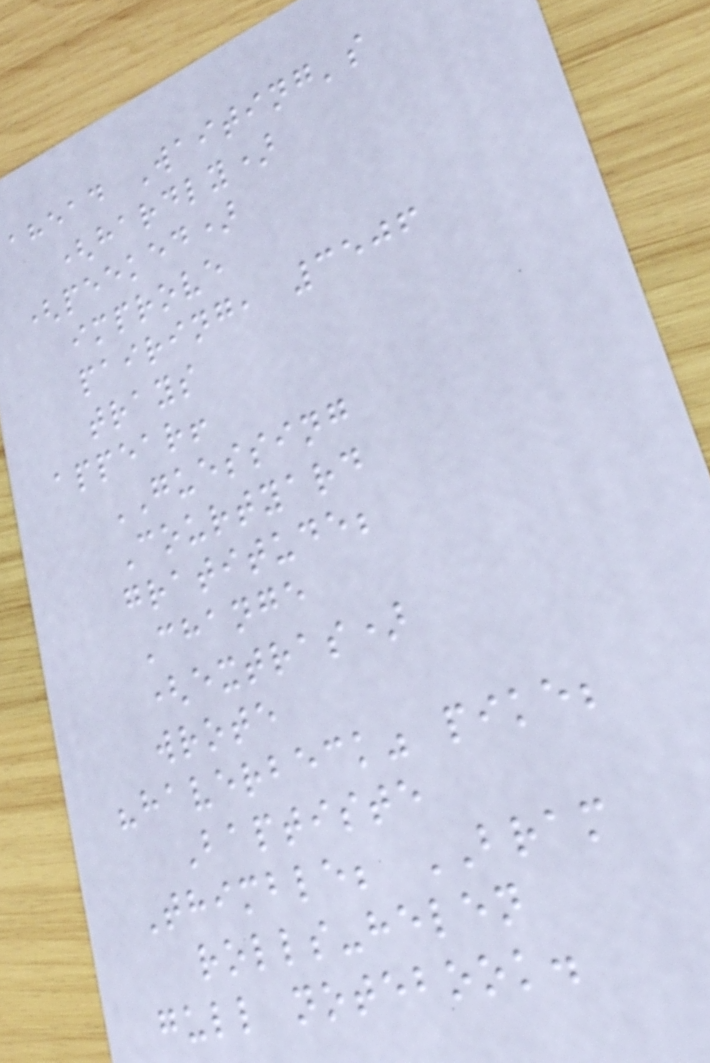ahead Waiting's
(hardly)
(peeked)
improve
pairing, 3506
trays
appear!
GUESSING
Courtyard
gratitude;
Change
(extras)
wrote
"haverbeck" pike;
Baptiste
Thimble; BRAM
rolls-helen
gull notebook.
